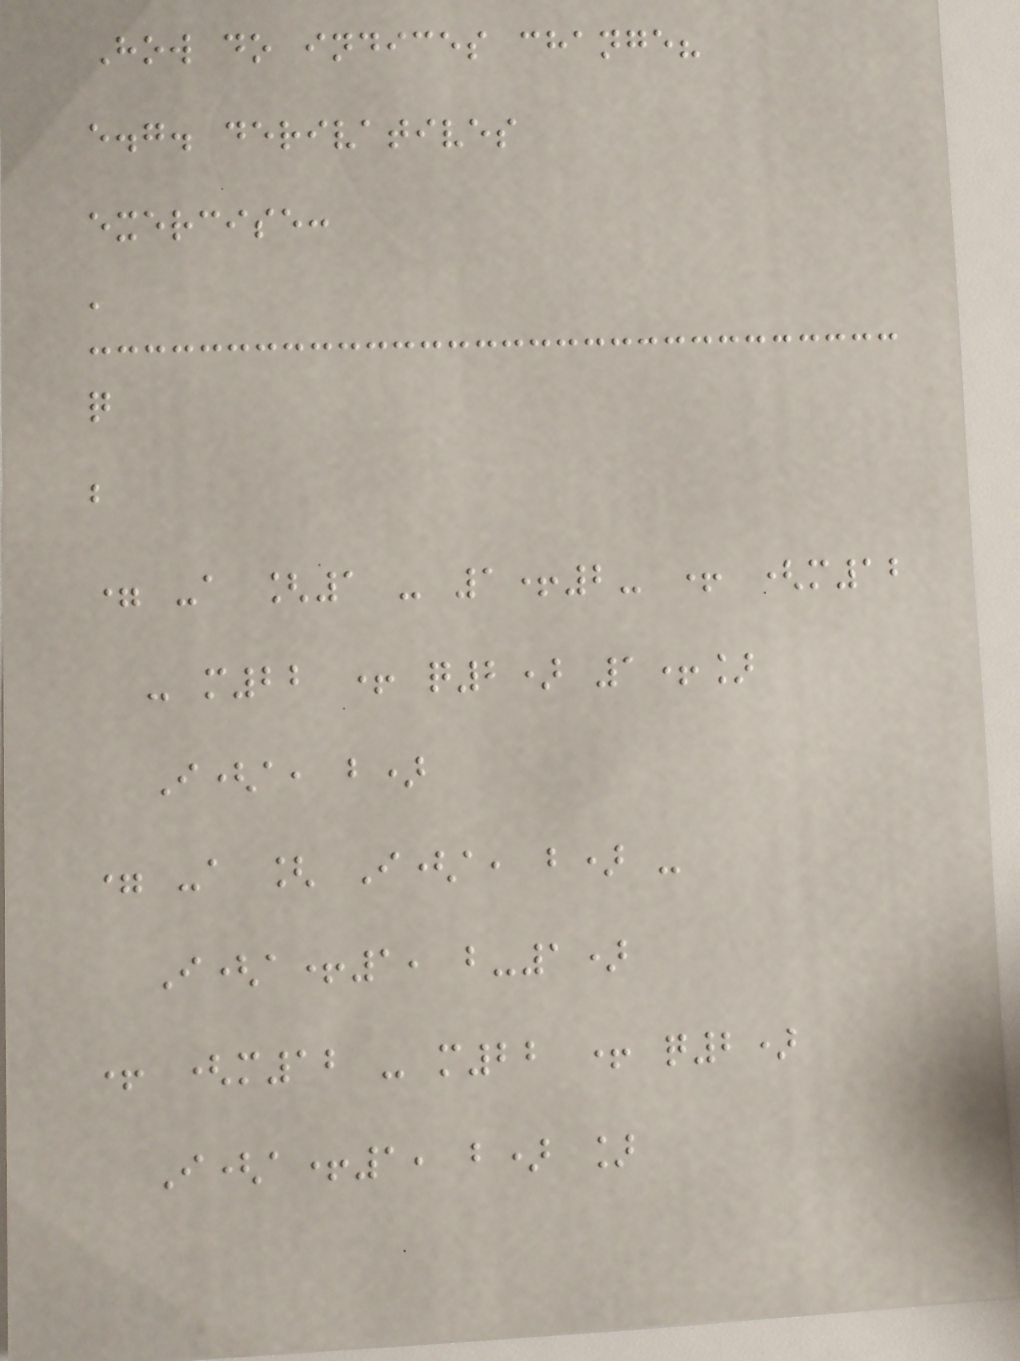How do indices change?
e.g. derivatives
exercise:
a
q
b
= -a [1 - 1+2- + (m12
- m22 + q2) 1+]
I(a, b)
= -a [ I(a, b) -
I(a+1, b-1)
+ (m12 - m22 + q2)
I(a+1, b) ]
